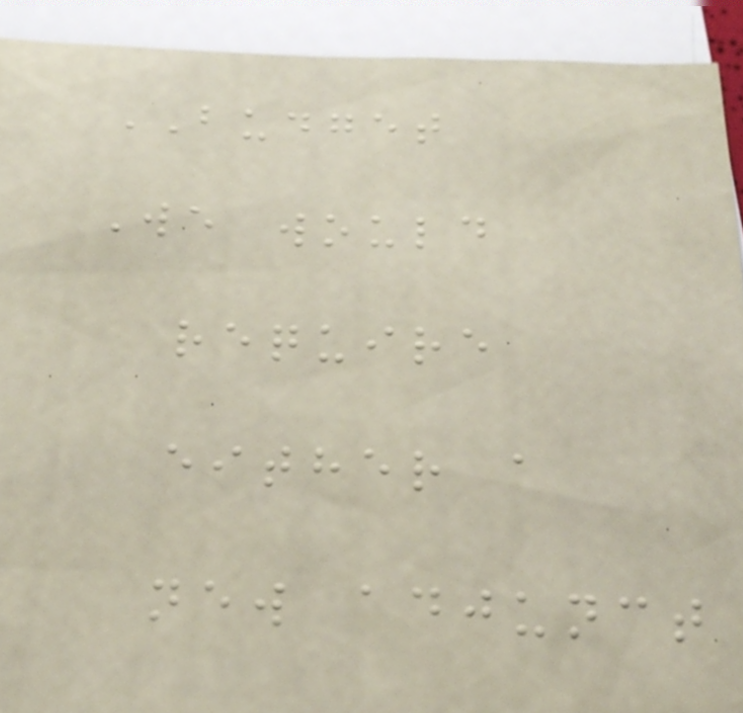BUDGET
We would
require
either a
new adjunct
